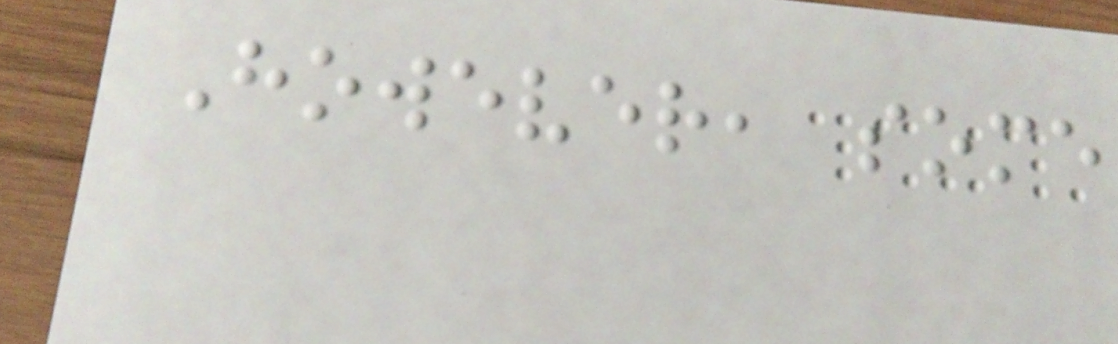However, some
